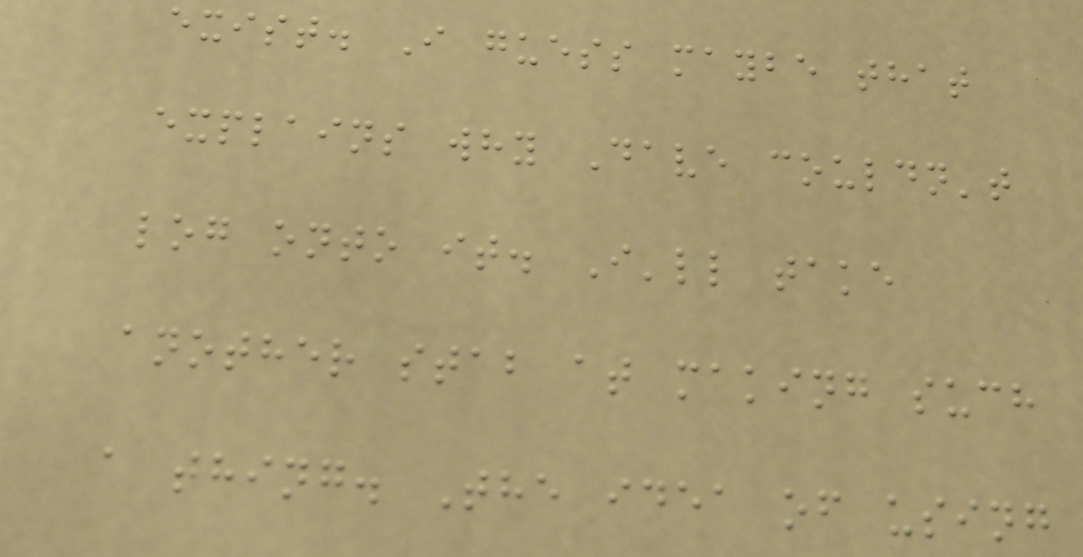exist. I guess maybe that
explains why Dave couldn't
log onto it. I'll take
another stab at making such
a thing. The idea of using
